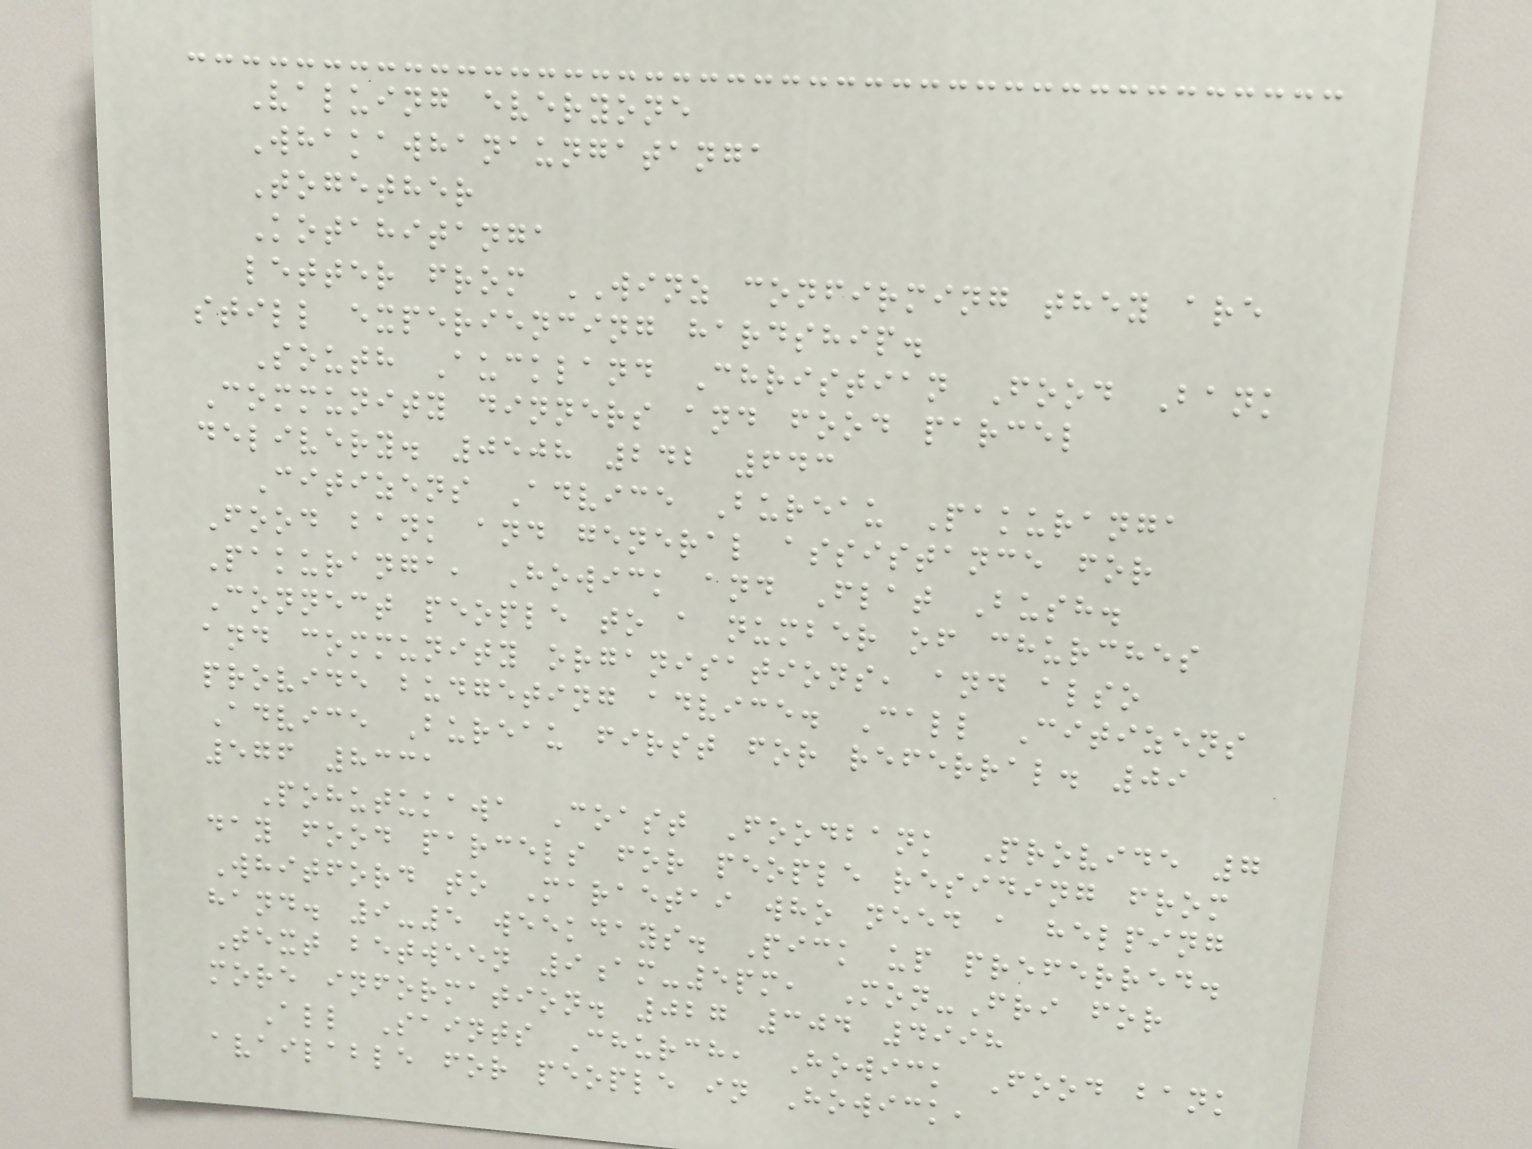Valuing everyone
Whakawhanaungatanga
Together
Kotahitanga
letter from WINZ confirming they are
still experiencing hardship.
South Auckland Christian Food Bank
Community dinners and food parcel
delivery. 0508 242 643
Citizens Advice Bureau Pakuranga
Food bank and general assistance for
Pakuranga, Howick and Flat Bush.
Connect people to a number of churches
and community organisations, and also
provide budgeting advice. Call Citizens
Advice Bureau first for referral. 09
576 8331
Pohutukawa Coast Foodbank Provide 7
day food parcels for people residing from
Whitford to Maraetai who need a helping
hand. 9-5 weekdays. Pick up preferred.
Text between 9am-5pm, Mon-Fri for
more information. 027 304 4998
All Saints Church, Howick Food bank
available for people in Howick,
